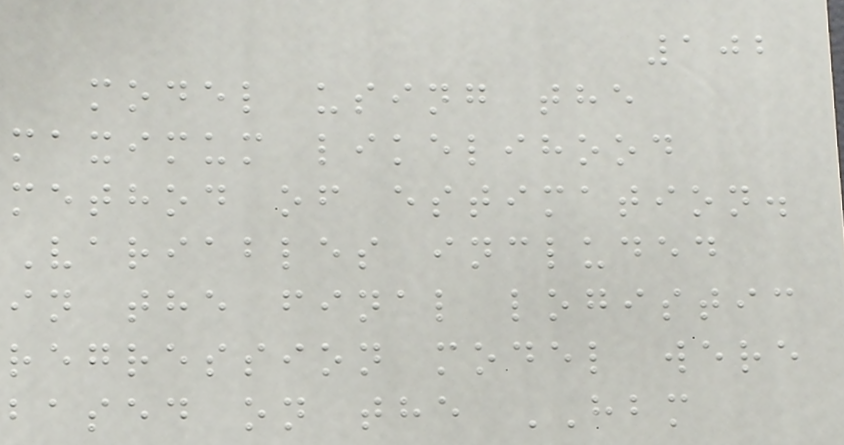102
model using the
maximum likelihood
method of estimation.
Variables included
in the final logistic
regression model were
based on the HBM
